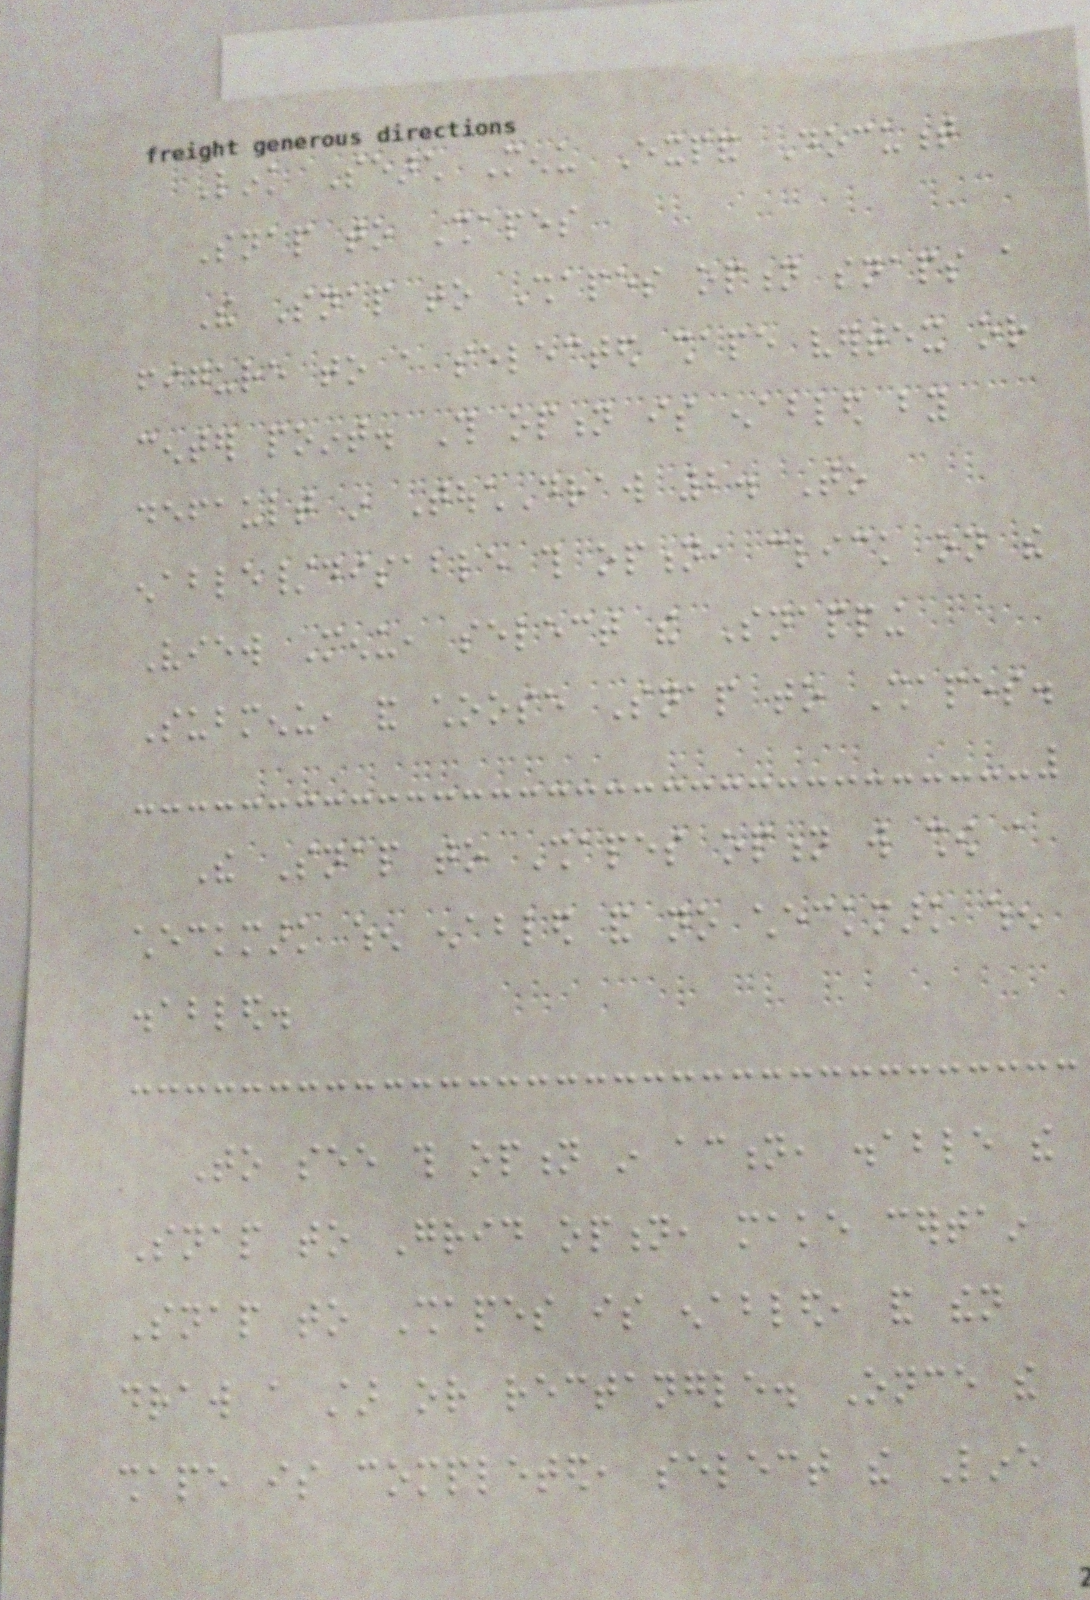Link Search Menu Expand Document
Snap to Shapes
The Snap to Shapes option snaps a
figure to a selected shape vertex or
center point. This option is enabled by
default in TouchDraw 2. To
enable/disable this option, click on the
View Menu, select the Snapping
Submenu, and choose Snap to Shapes.
The Snap to Shapes option will show a
checkmark when enabled and no checkmark when
disabled.
To see this option in action, disable the
Snap to Grid option, make certain
Snap to Shapes is enabled, and then
draw a star or rectangle. Once the
shape is completed, select the Line
